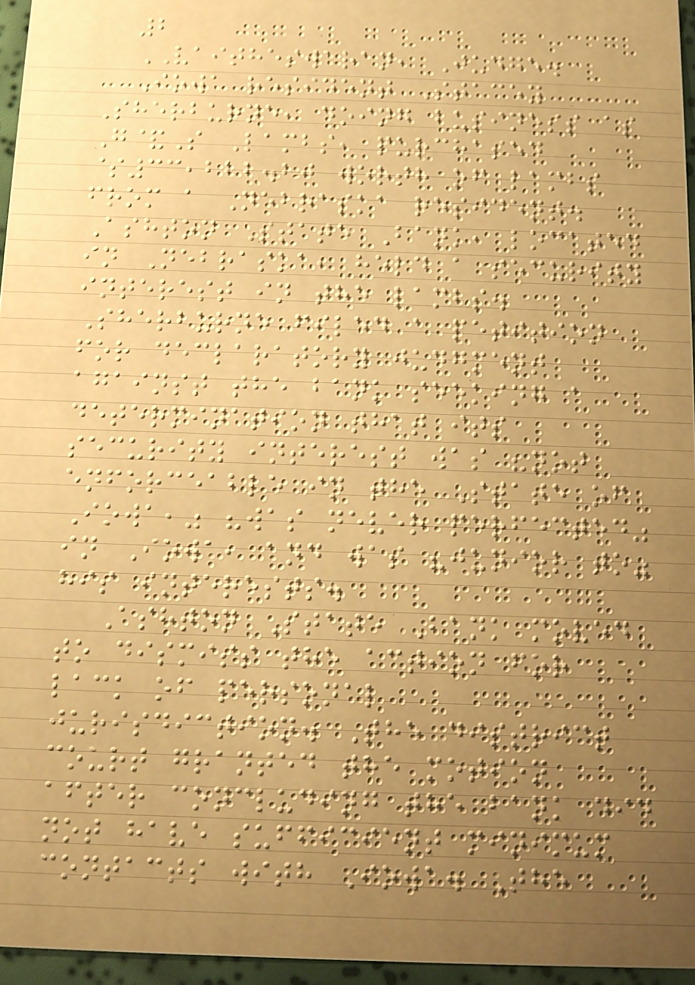2
VAITHESWARAN, Judge.
Iowa resident Stacey
Sherburne, doing business as
G&S Lambs, purchased
$33,222.20 worth of lambs
from a Nebraska resident.
Ashton State Bank, located
in Nebraska, held a security
interest in the lambs.
Sherburne filed a petition
for declaratory judgment
against the bank seeking a
determination that its
security interest was "not
enforceable in the State of
Iowa," "was never perfected"
in Iowa, and was "junior to"
his interests.
Ashton State Bank moved
to dismiss the action for
lack of personal
jurisdiction. The district
court granted the motion
after concluding the bank did
not have sufficient minimum
contacts with Iowa. The
